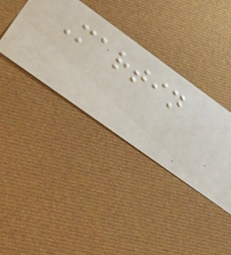Martin
